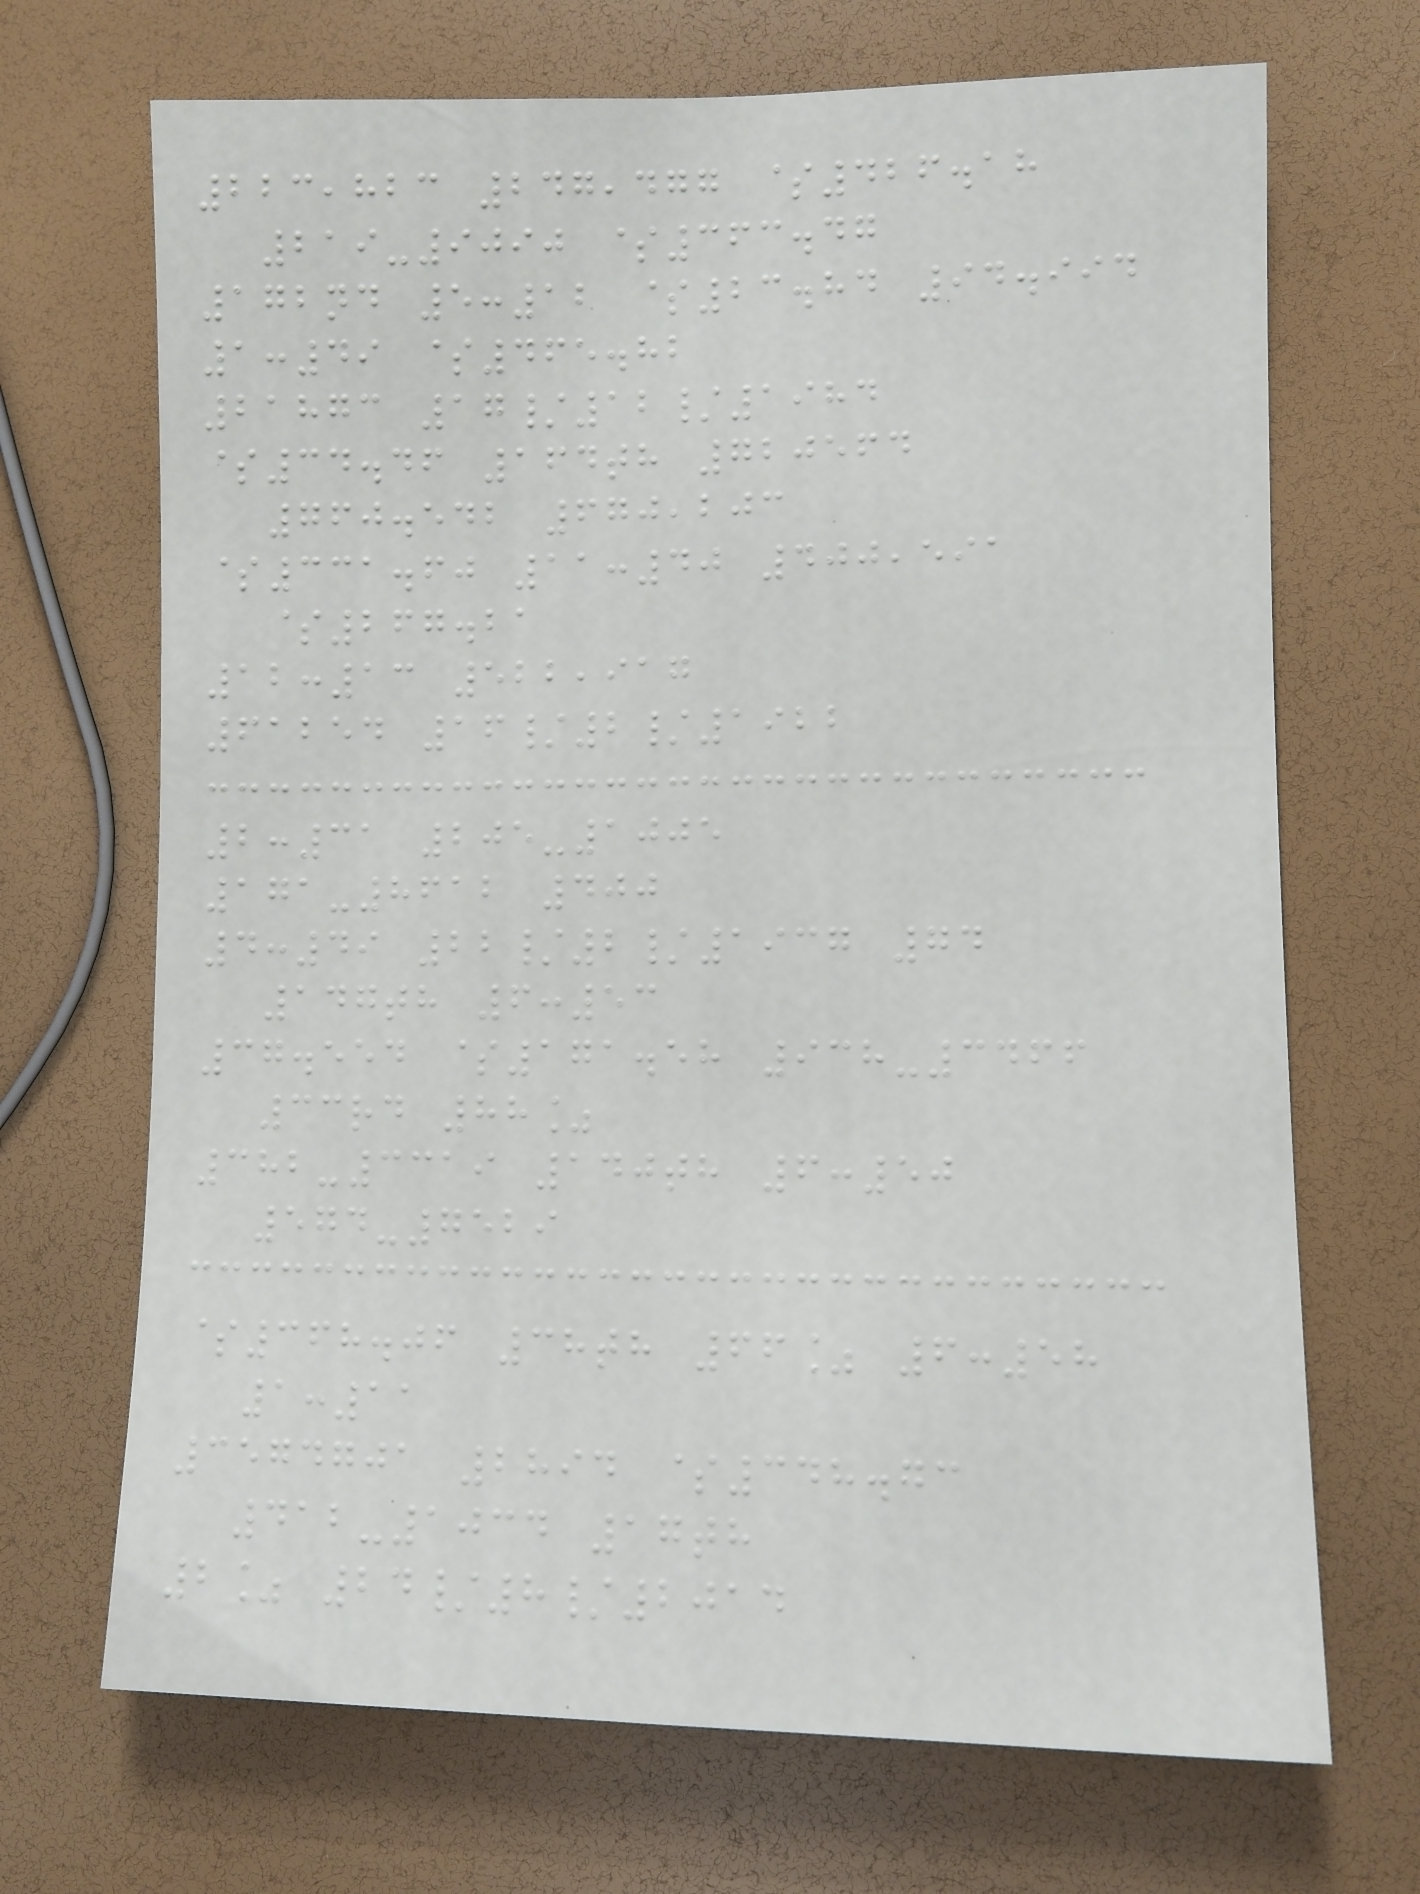223,823 247,477 $426.18
219-9090 $363.47
172nd 5:12 $23.84 94.994
1:49 $465.82
21873 17/12/1984
$34.46 164th 720564
760.542 670,203
$331.60 11:40 400,591
$267.21
12:13 522,917
61254 16/2/1922
2:31 205-1005
171-8612 400
4:49 22/2/1937 74
147th 6:53
37.554 $171.58 938-3466
33rd 88%
382-3319 140th 6:50
574-7529
$368.06 38th 66% 6:58
1:11
3574701 2894 $348.73
412-1034 17th
2% 24/8/2014
